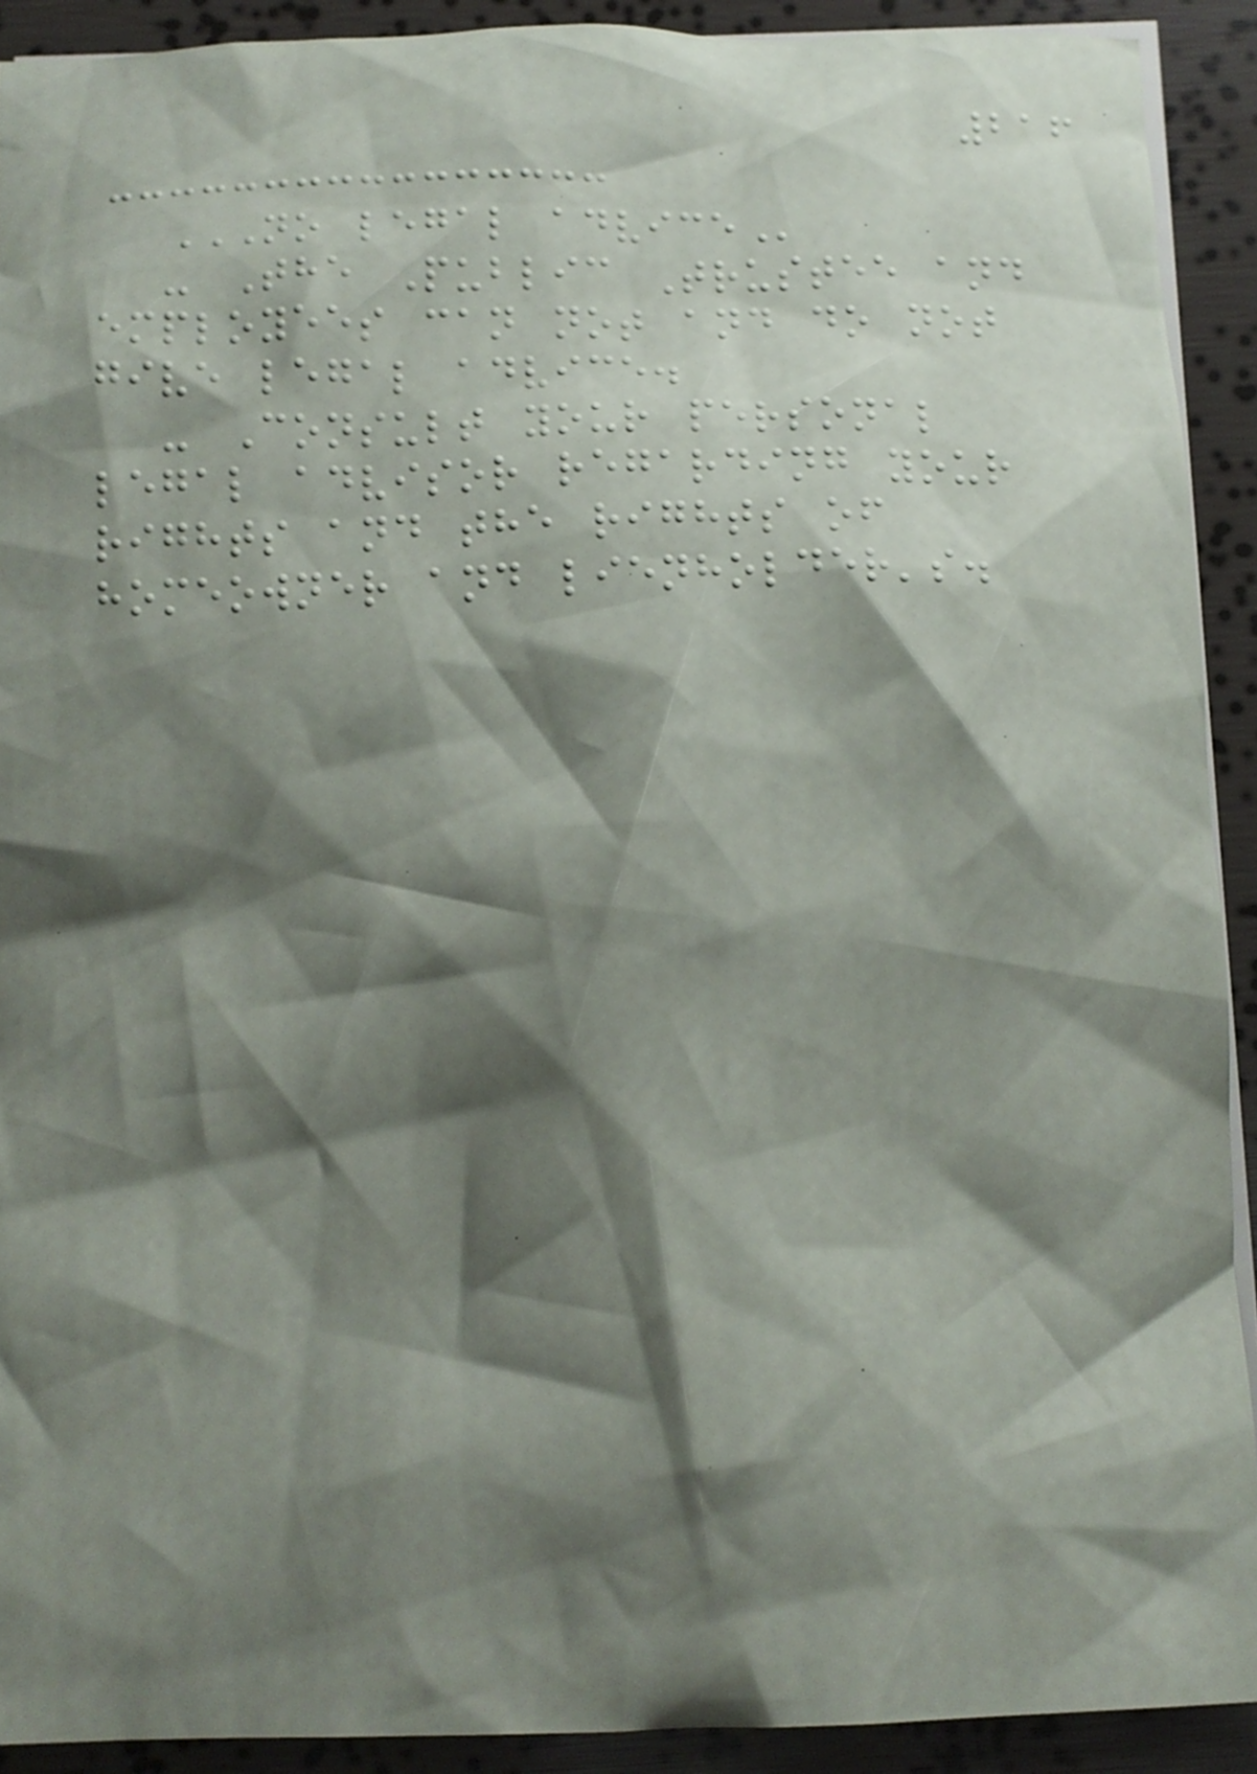216
NO LEGAL ADVICE
- The Public Trustee and
employees can not and do not
give legal advice.
- Consult your personal
legal advisor regarding your
rights and the rights of
homeowner and lienholder's.
